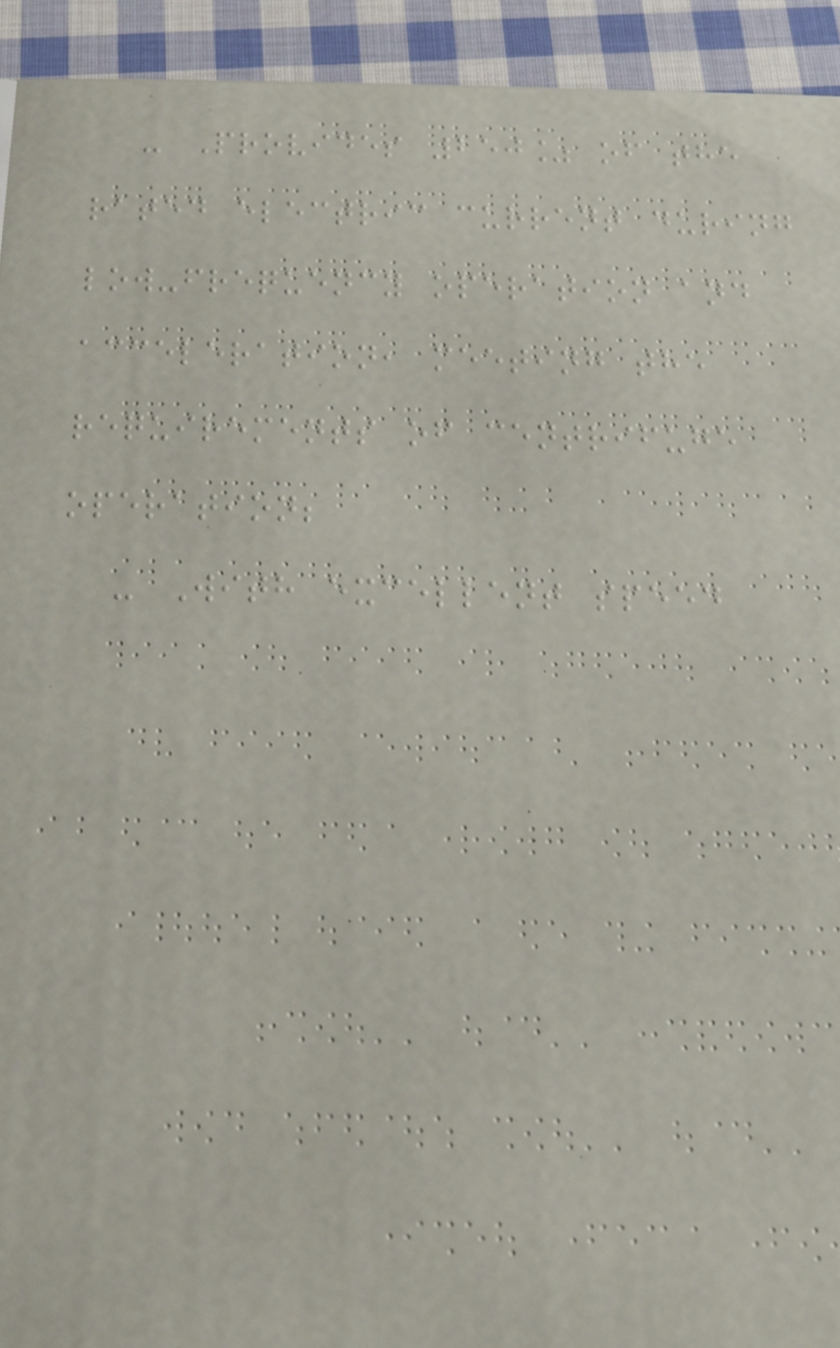- Provides 250% of the
rated electric current during
low-frequency operation and
acceleration, meeting the
requirements of centrifuge
operation;
- With excellent speed
